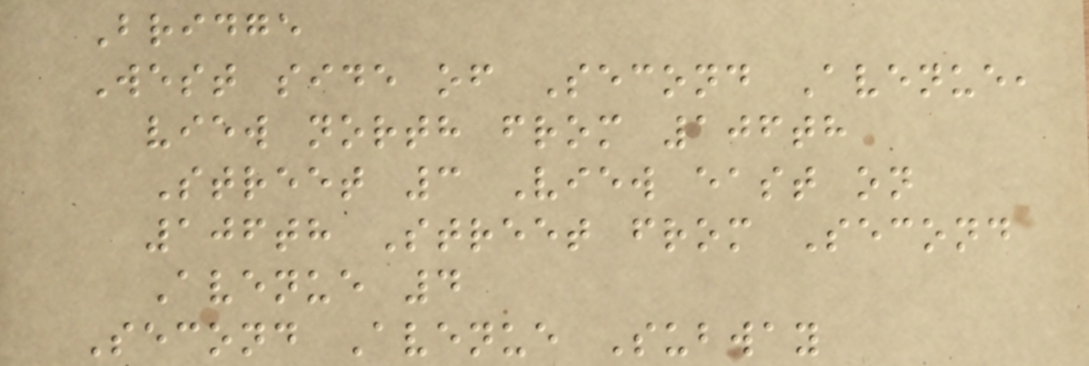Bridge
West side of Second Avenue,
view north from 106th
Street 3 View east on
106th Street from Second
Avenue 4
Second Avenue Subway
